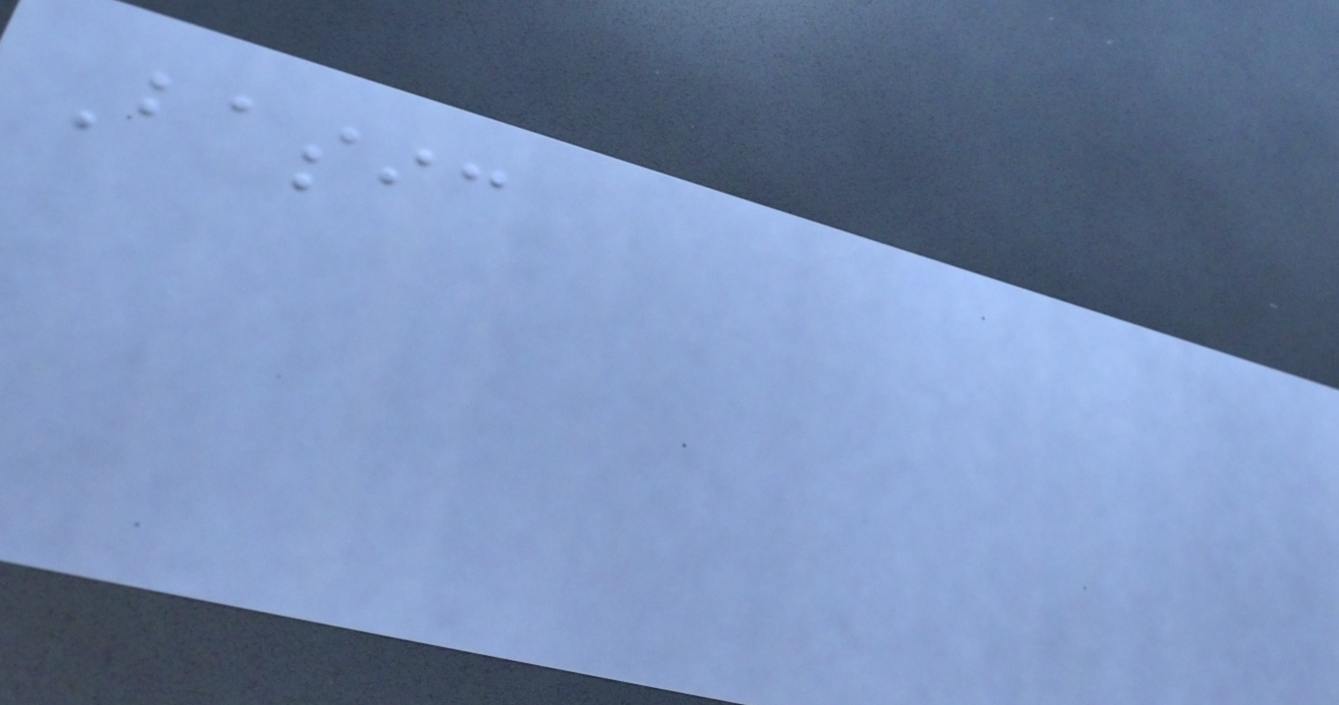Basic
